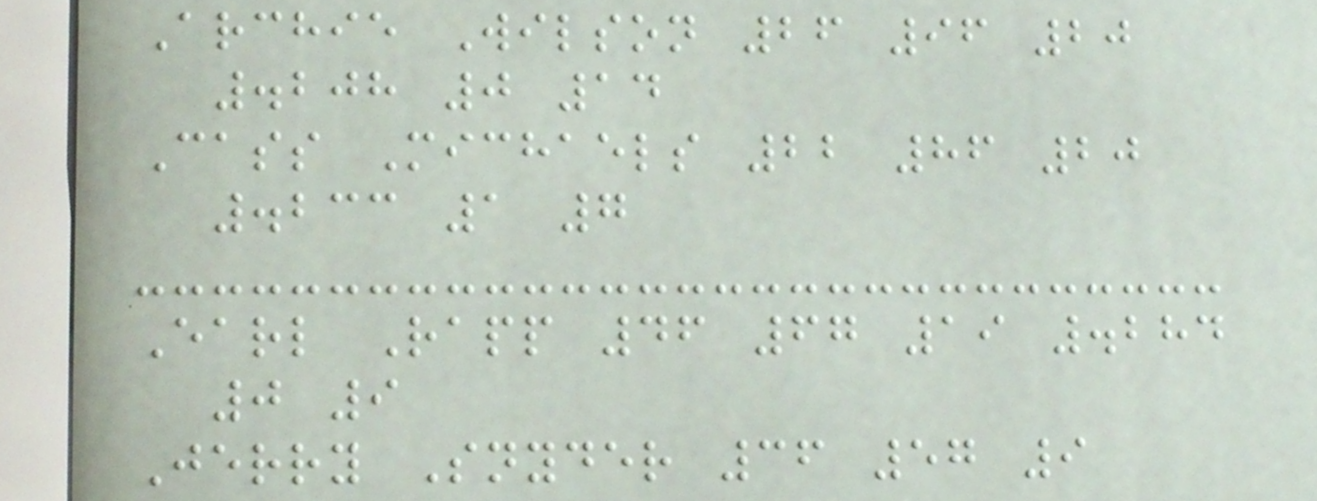Archie Wilson 26 96 20
.208 0 14
Cass Michaels 22 86 20
.233 1 7
Earl Rapp 46 67 19 .284
0 9
Jerry Snyder 36 57 9
